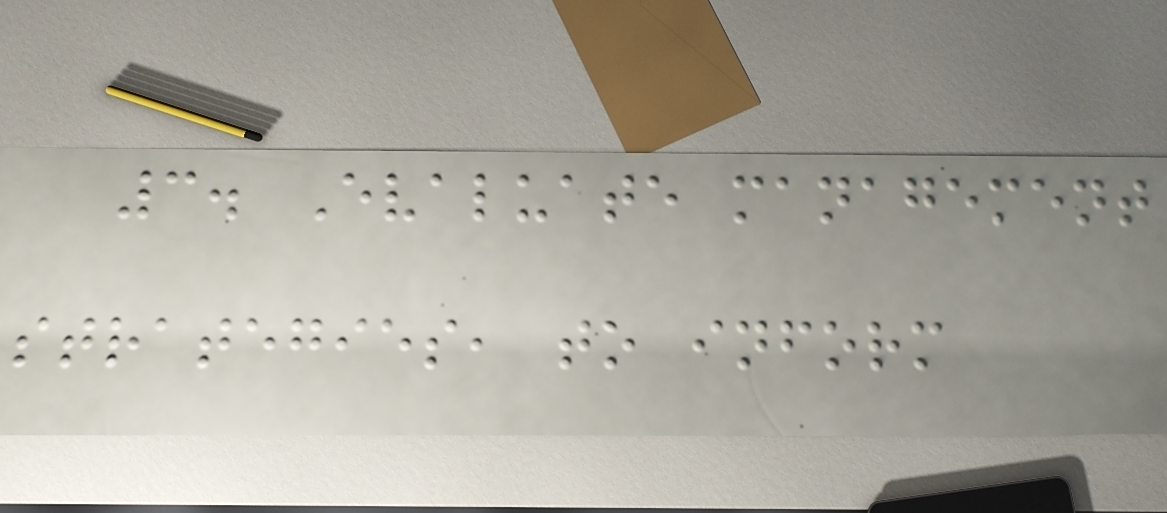3. Evaluate management
strategies, to inform
